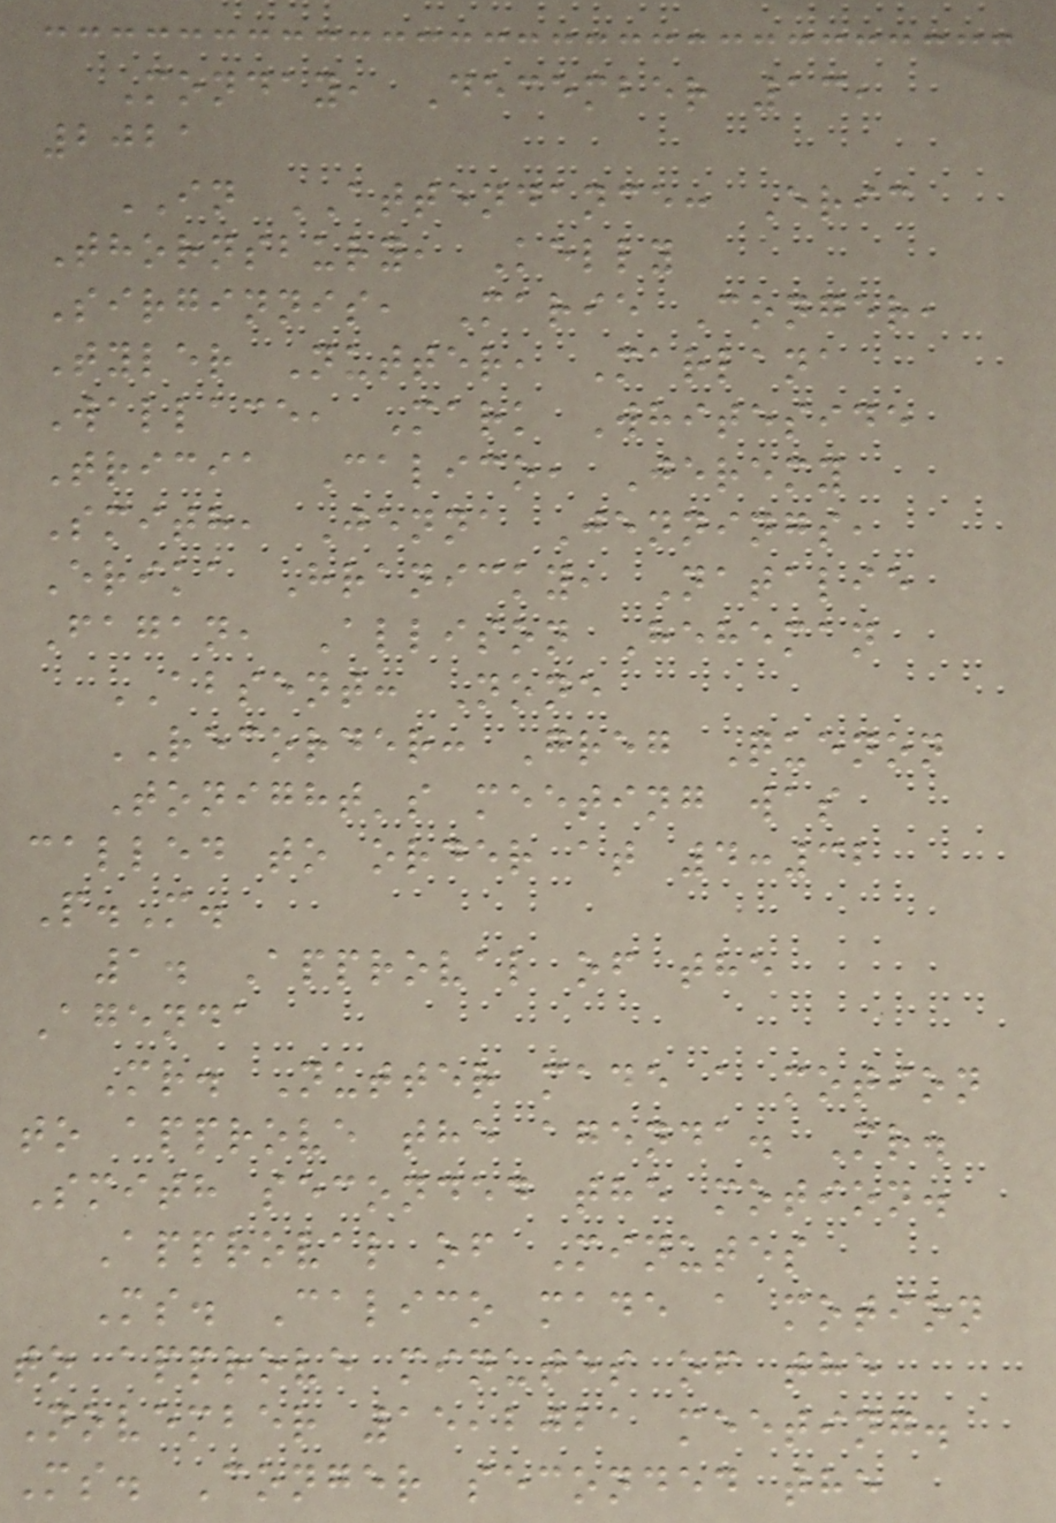Monday, December 13,
2021
IN ATTENDANCE: Eric
Thornsbury, Kelly
Sirginnis, Marie Conger,
Tyler Nutter, Marlana
Wallace, Mark Whiteside
Tricia Calico, Jeremy
Smith, Jenna Jennings,
Erika Hranicky, Natalie
Fagan, Allison Heheman
ABSENT: None
RECORDER: Greg Quenon
Tonight's meeting was
called to order at 4:32
P.M.
1. Approval of the
Agenda
Mr. Nutter made a motion
to approve the agenda. Mr.
Smith seconded the motion.
Approval of Minutes
Ms. Calico made a motion
to approve minutes of the
November 15,2021 meeting.
Ms. Conger seconded the
